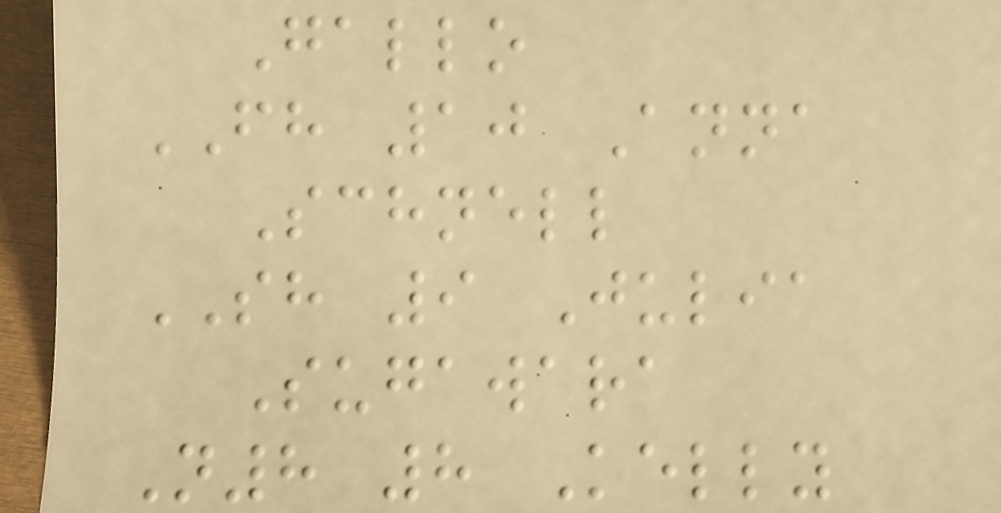Gallo
FH 10 Anna
Schnell
SH 9 Julia
Sugawara
N8 8 Kelly
